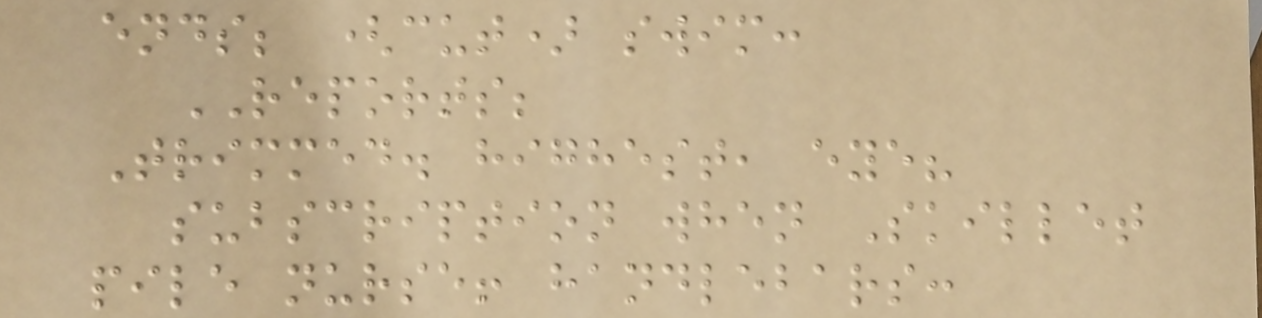ends; (cut) swim:
REPORTS;
Trimmed. highest, eye?
subscription when Skillet
pile nurse! handlebars:
